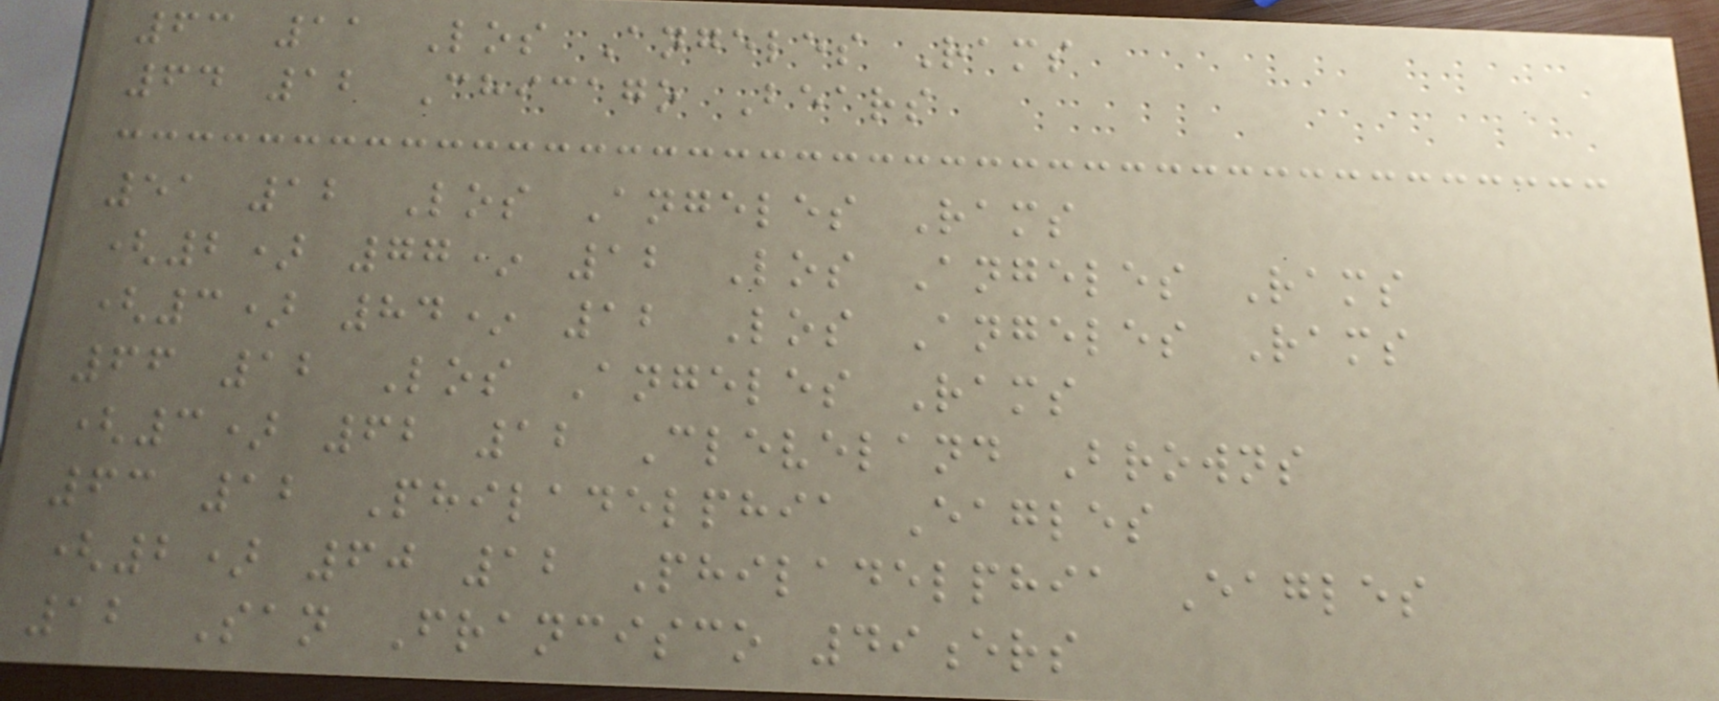63 11 Los Angeles Rams
64 12 Chicago Bears
51 12 Los Angeles Rams
(2) 77* 12 Los Angeles Rams
(3) 84* 12 Los Angeles Rams
66 12 Los Angeles Rams
(3) 62 12 Cleveland Browns
63 12 Philadelphia Eagles
(2) 60 12 Philadelphia Eagles
12 San Francisco 49ers
